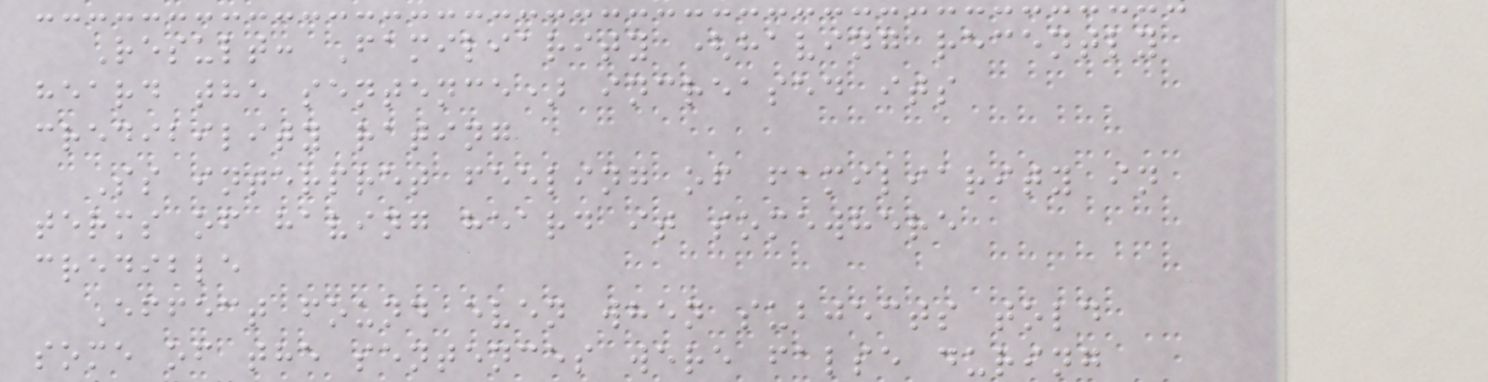Result: Familiarity (having recently
heard the sentence) increased its
credibility rating
Ss interpret feeling of familiarity in
terms of having heard it somewhere
credible
Effect found even when subjects told
some of the sentences were false during
